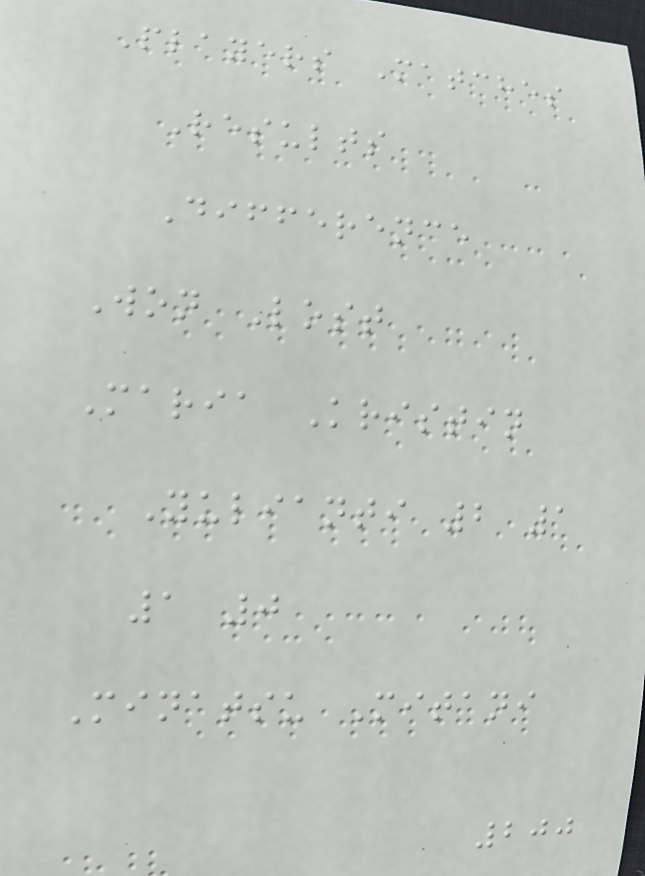Players Matches
Results
Difference
Won Lost
Maria Kristin
Yulianti 2 1
1 0
Minatsu Mitani
200
